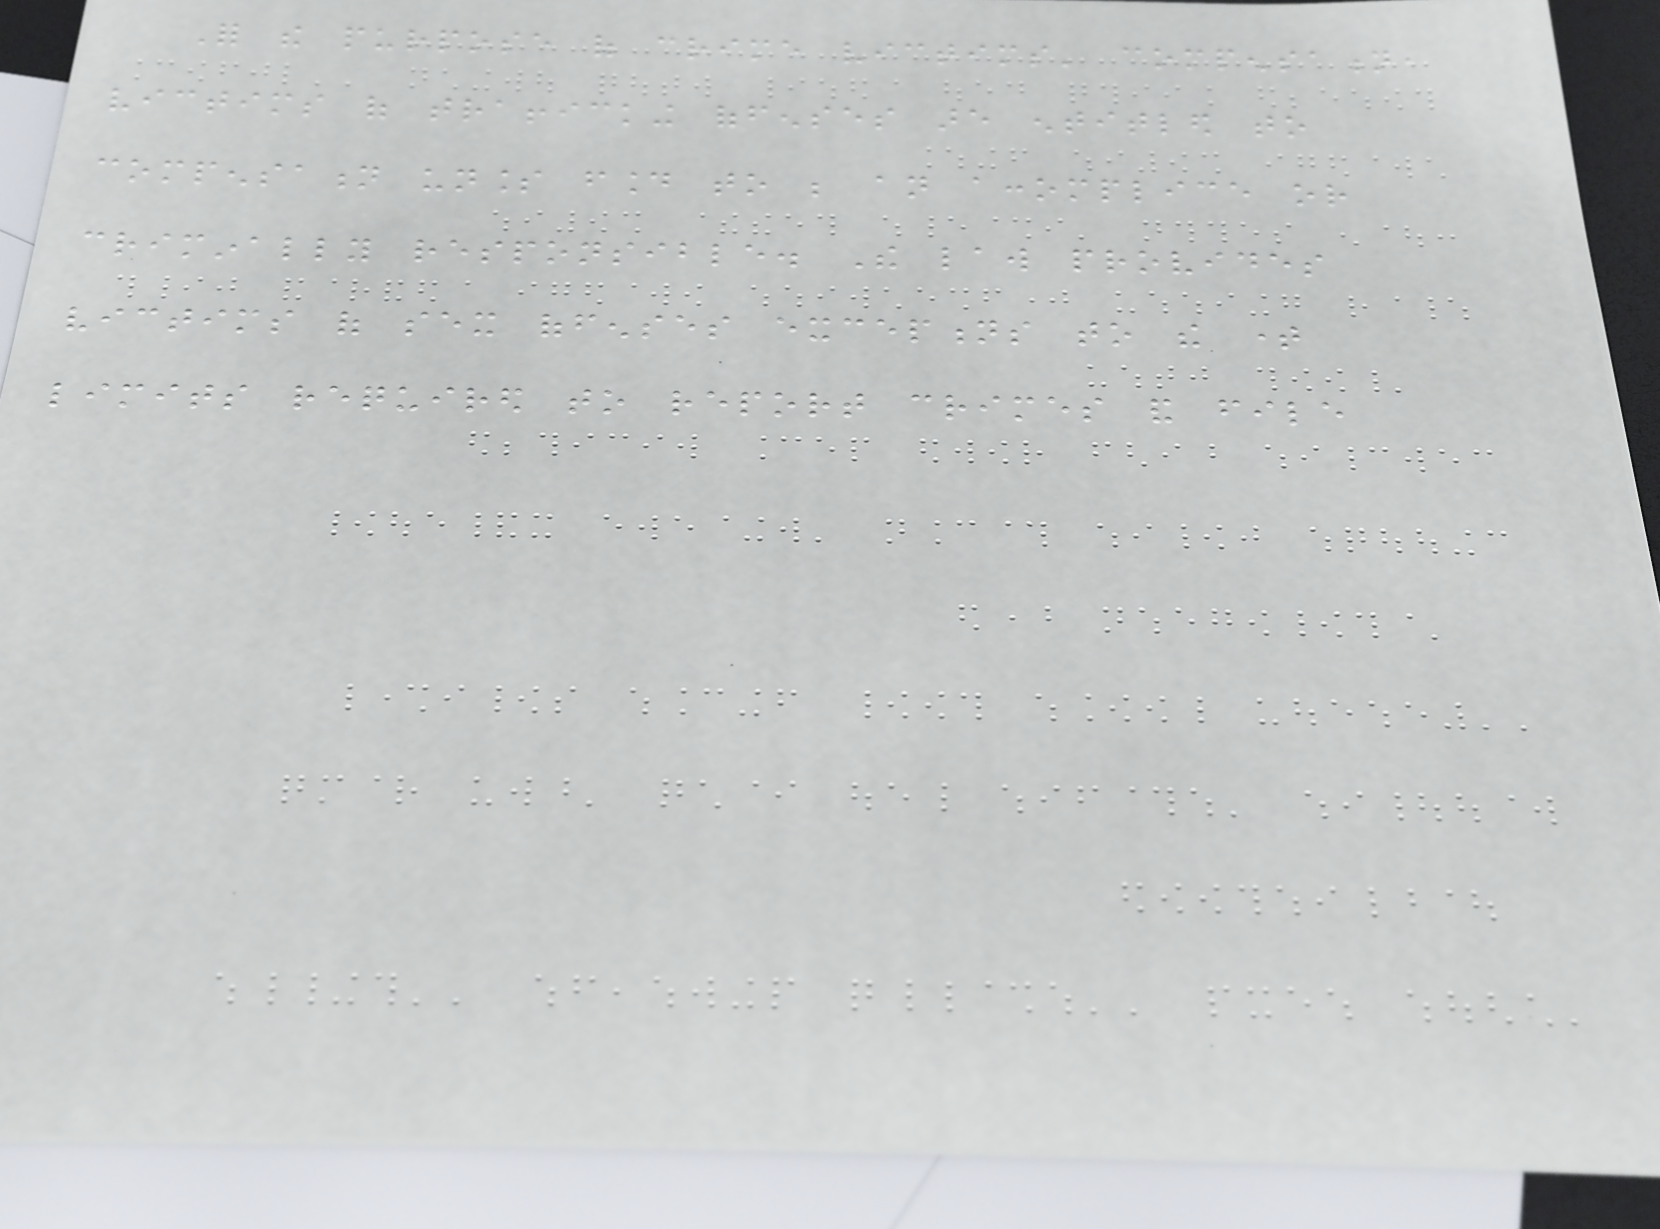For the purpose of crime victims' compensation,
victims of trafficking offenses are entitled to
compensation unless found to be an accomplice or
criminally responsible. The law provides
victims of sex offenses exceptions to the time
limits required to report crimes and file
